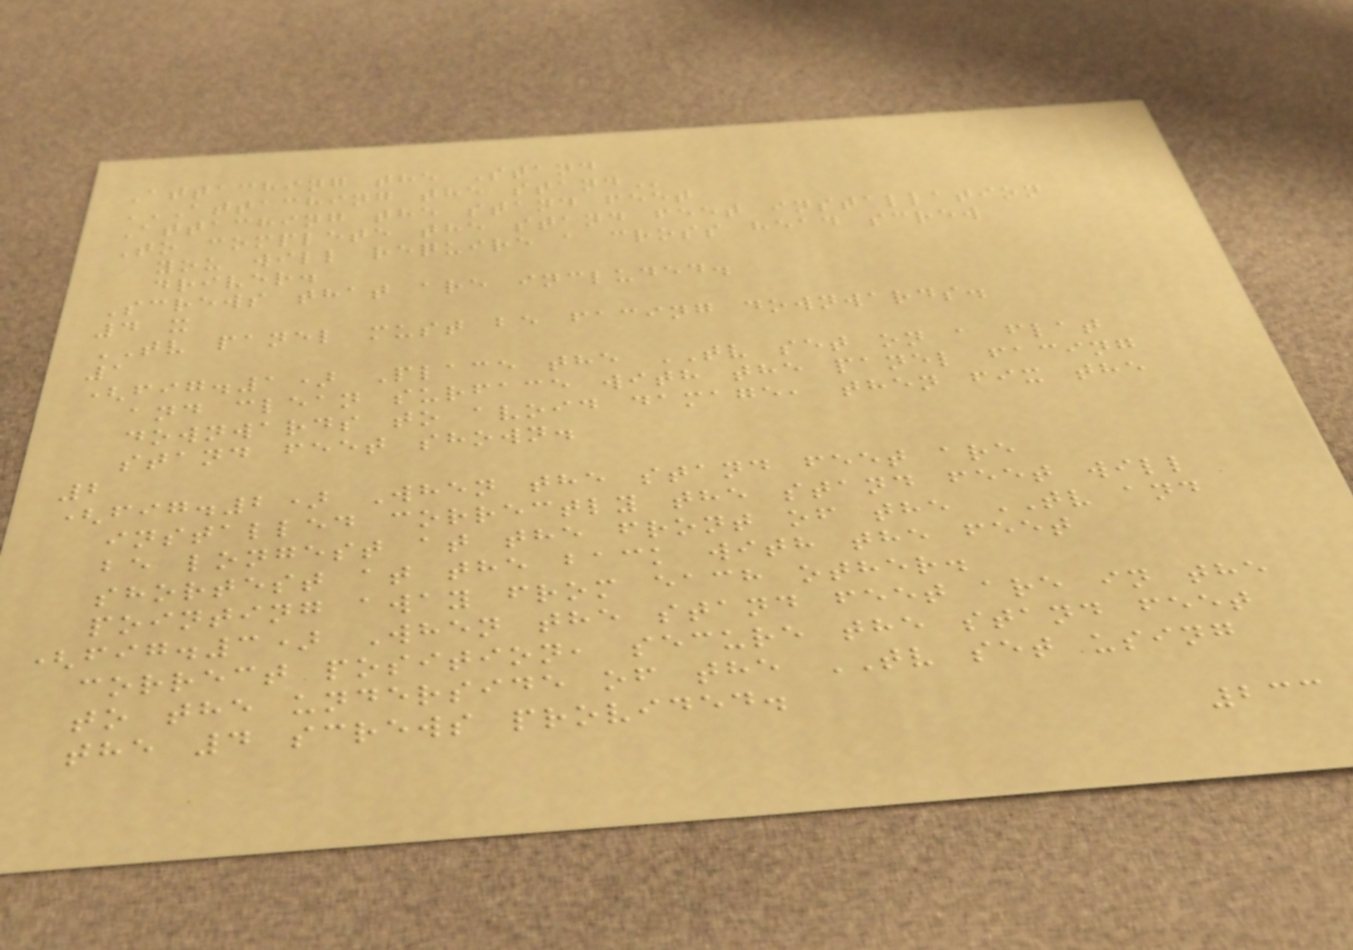Attaching the Stand
ATTACHING THE STAND
Attaching the stand feet
To complete the stand feet installation
you will require a cross head screw
driver.
Screws that are included.
4 x
TV panel must be facing downwards.
1
(fig.1) Place the TV set on a flat
and clean surface with the panel facing
downwards to avoid damage, then fix the
stand feet shown.
2
(fig.2) When the stand feet are
installed correctly the stand feet will
be longest at the front of the TV and
shortest at the back with the feet
pointing away from each other.
(fig.3) When the stand feet are in the
correct position, secure the stand feet
to the underside of the TV set using
the 4 screws provided.
233
